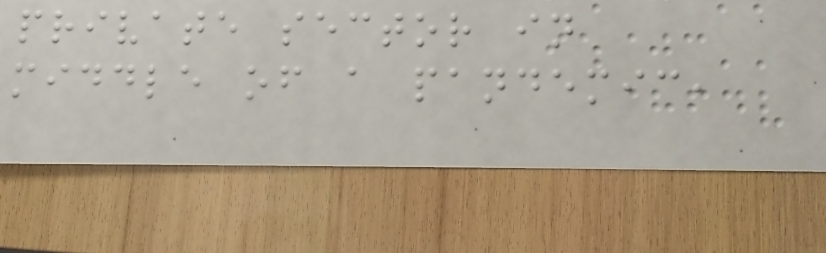private sector in
middle of a pandemic,
